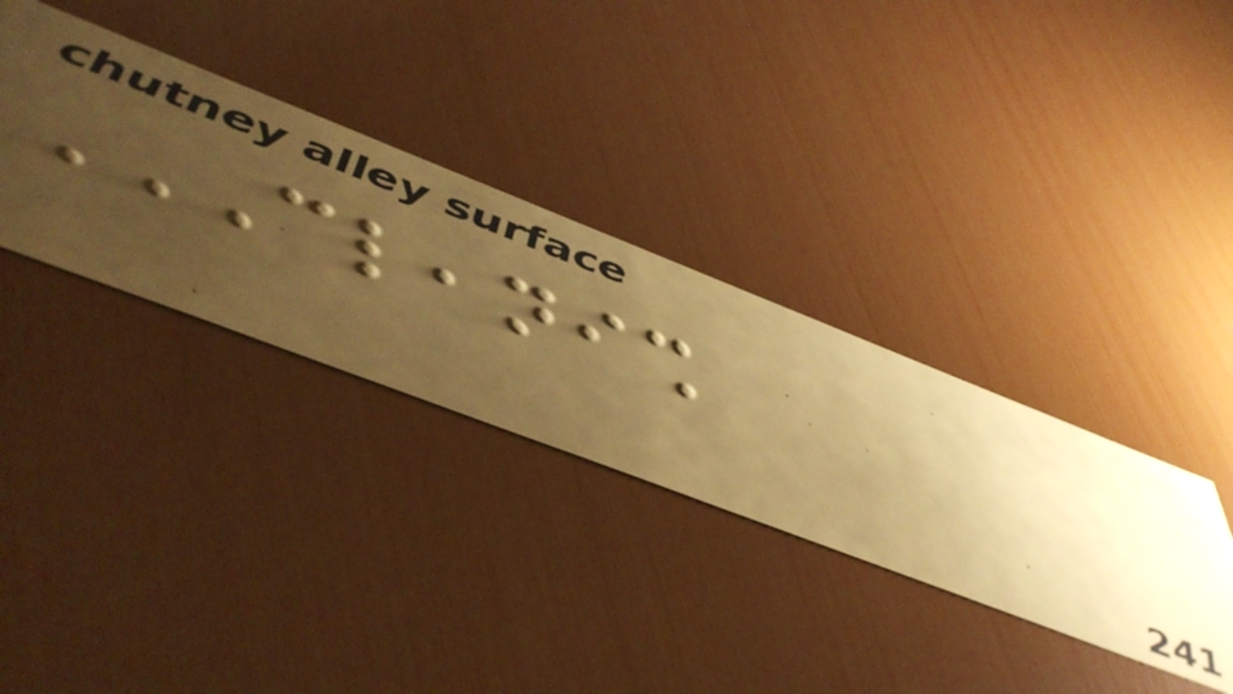CLEANISH
